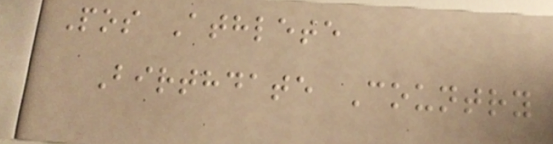Pos Athlete
Birthdate Country
